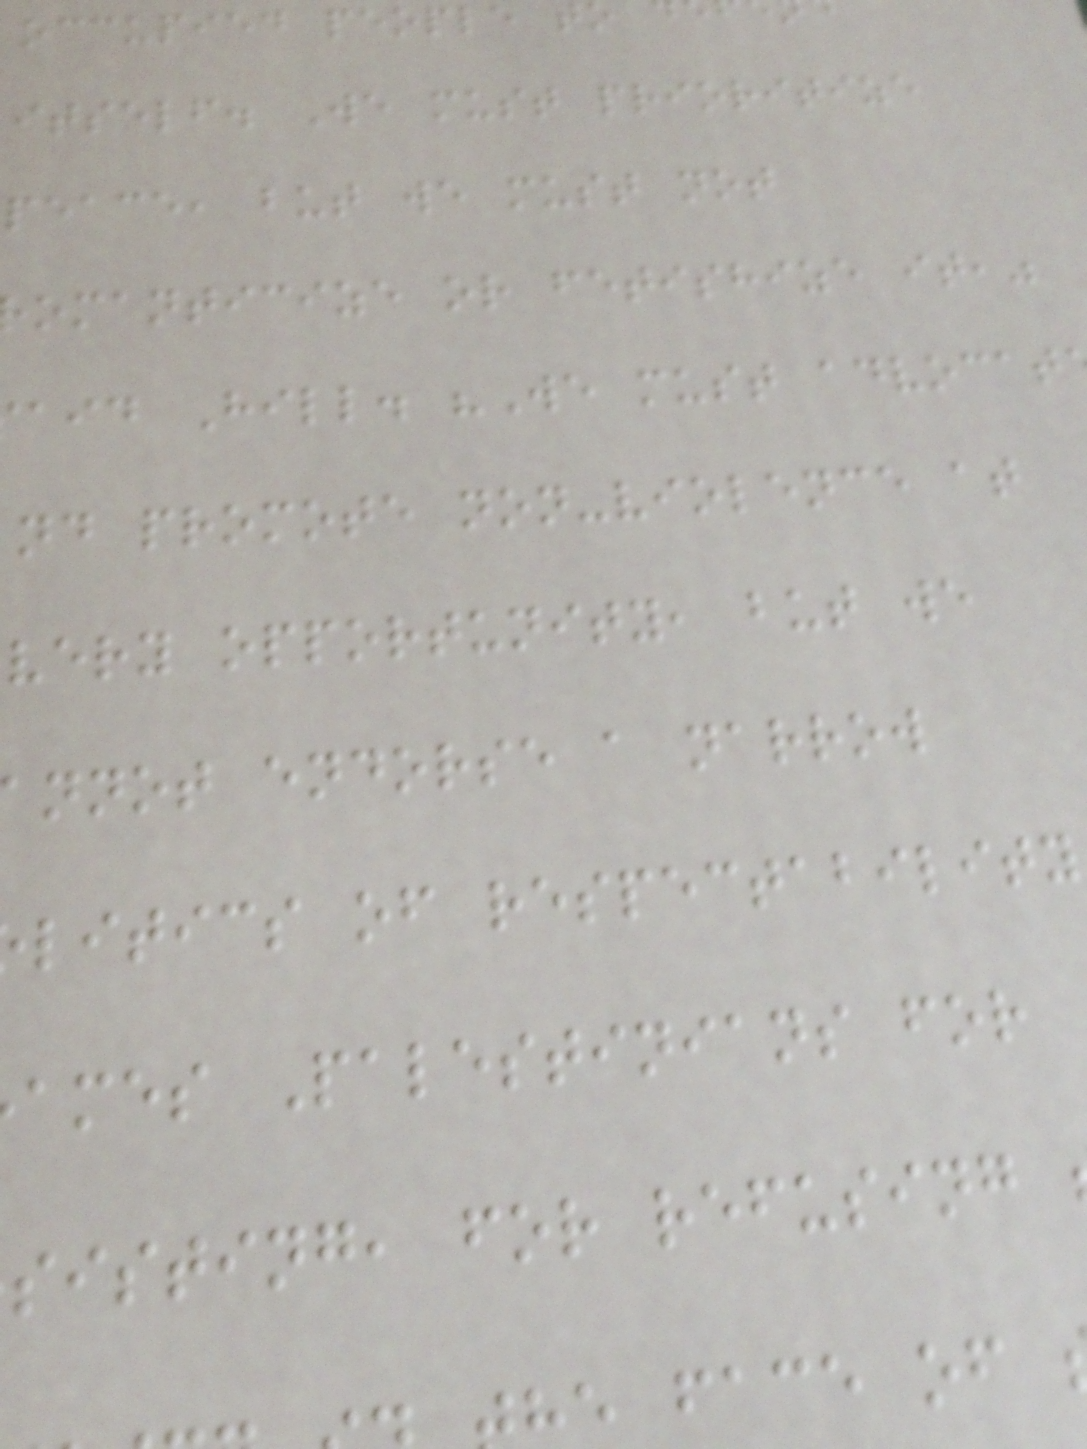occupied people t
itself. We must prioritize
peace, but we must not
omanticize or fetishize it,"
aid Hill. "We must advocat
nd promote non-violence at
very opportunity, but we
nnot endorse a narrow
litics of respectability
ames Palestinians for
sisting, for refusing
e face of
